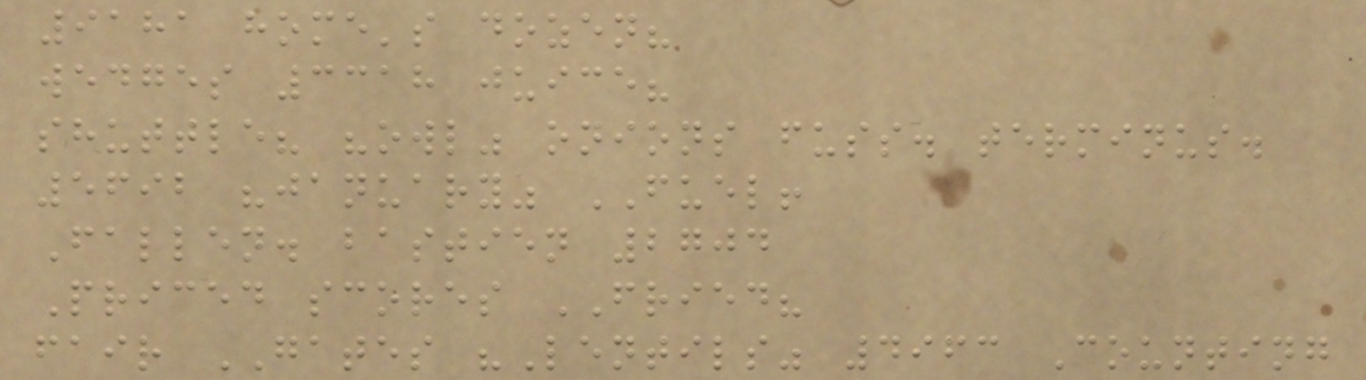9181 home's dozen?
wedges 3318 juice?
shuttle? "owl" onions fuss. terminus.
5692 "january" FUEL!
Fallen. bastien 2704
Priced scores FRIED?
fair GATES "Lentils" 4963 Counting
